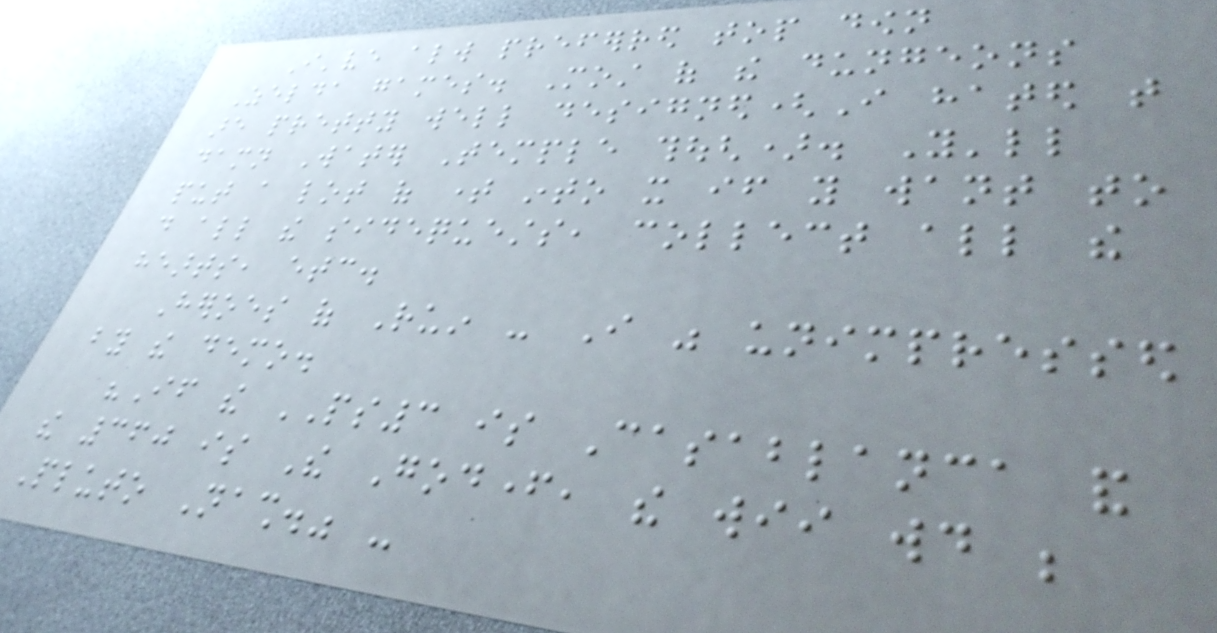I've always preferred top down
Zelda games. Most of the dungeons
are pretty well designed(I hated that
damn Water Temple though). You'll
put a lot of time into it if you want to
do all the sidequests, collect all the
hearts, etc.
Heroes of Ruin - I was unimpressed
by the demo.
"If the PS3 is Casablanca and
the 360 is The Godfather, the wii would be
Pluto Nash." -
